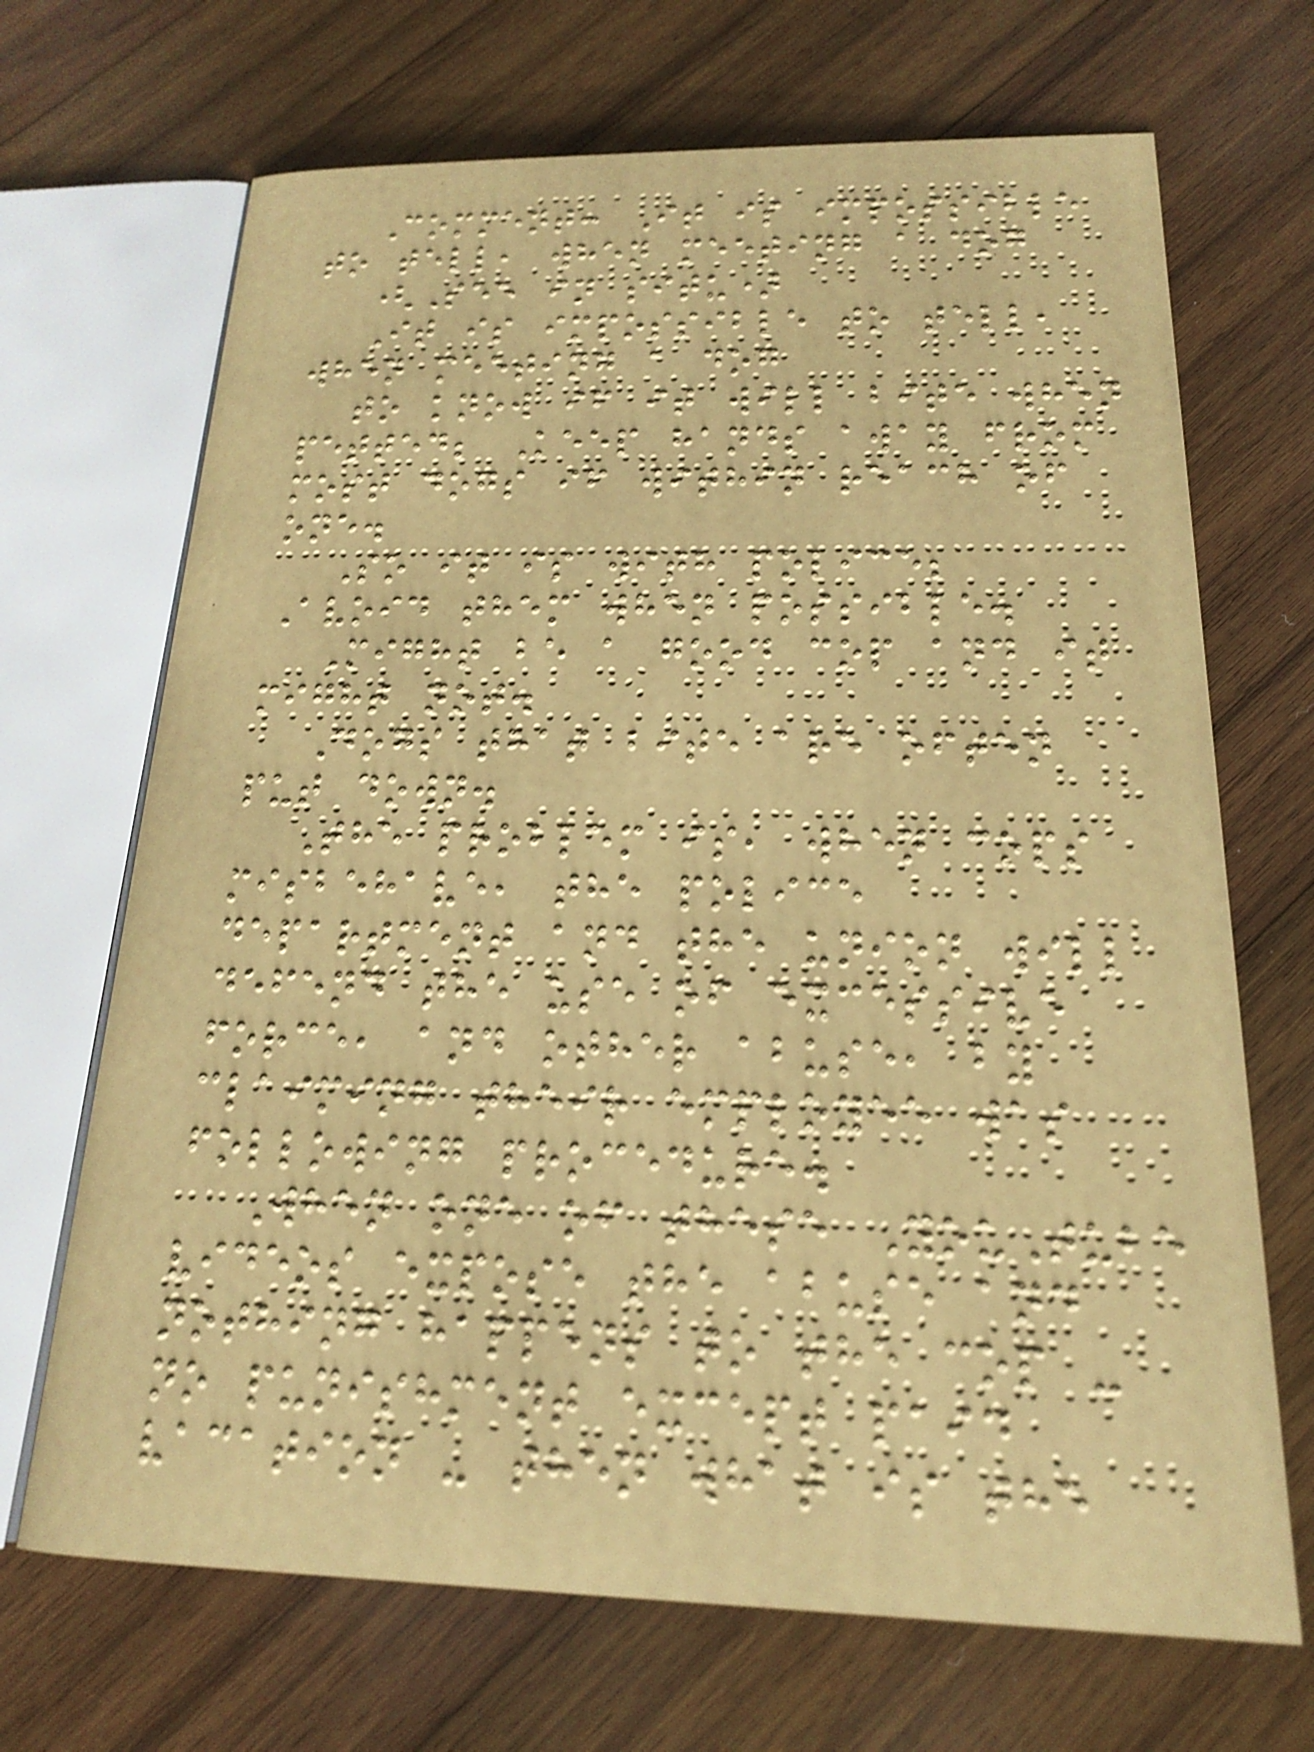Comment: It is impossible
to tell, when meeting a dog
(See in situ)
It is impossible to tell,
when meeting a dog
to know if it will bite when
petted; Keep hands away from
most dogs if within reach of
one.
So it is with police;
Avoid them when possible.
Might be a good cop and it
might not.
Dogs that bite are often
put down.
The problem is, when cops
misbehave, the police
department and the union will
defend the use of excessive
force, and other abuse, by
claiming their employee was
following procedure.
When one of these YouTube
videos expose the abuse and
nothing happens to the cop -
no punishment except paid
vacation - then what is the
